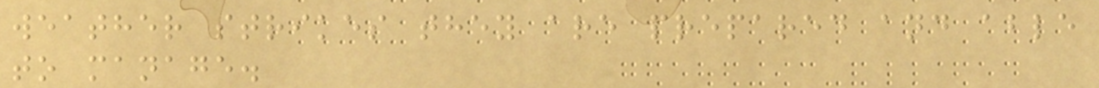weather strikes they are prepared and able
to manage.
